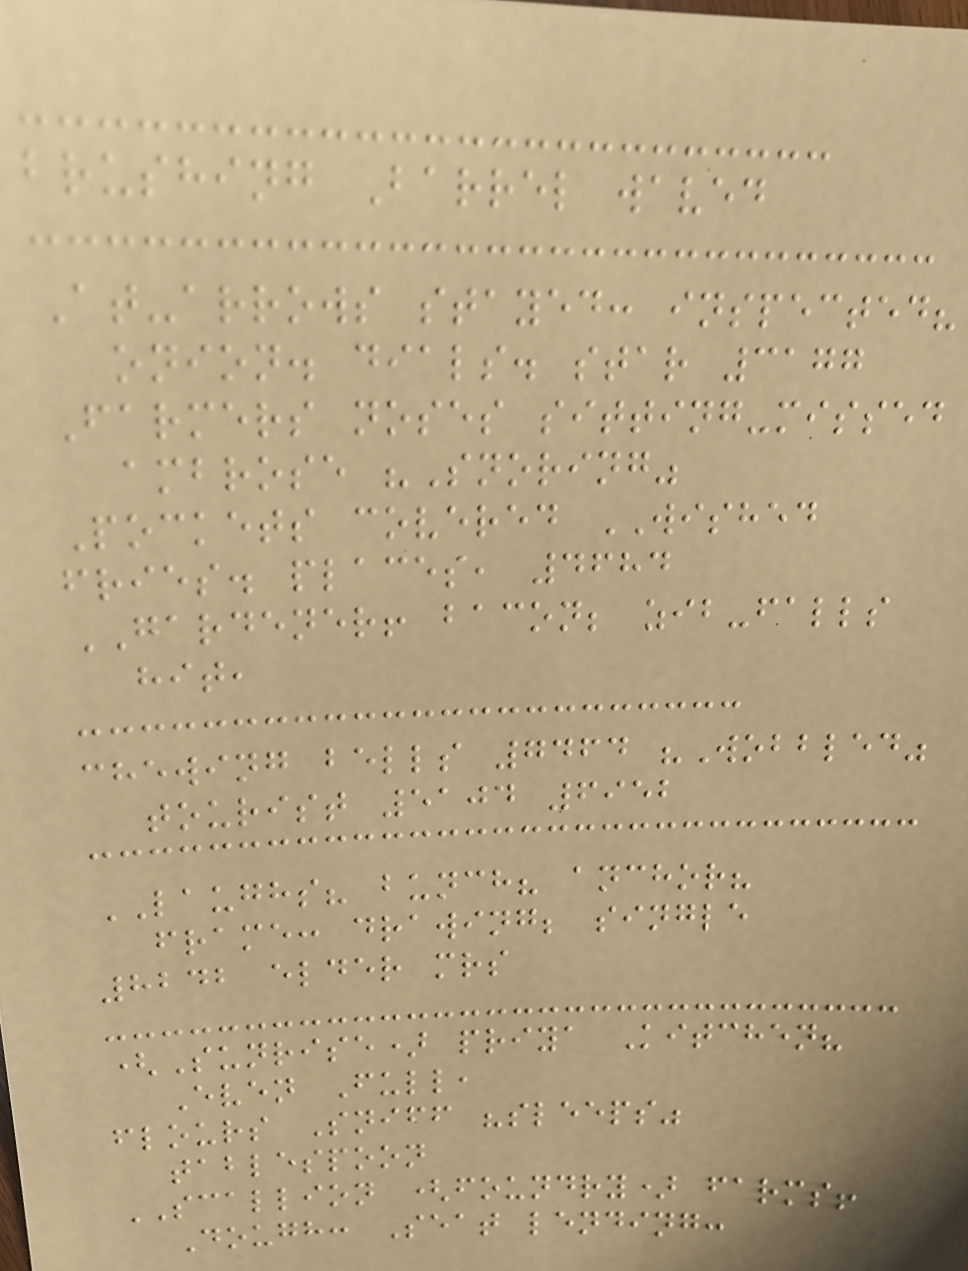brushing Barrel waved
At-arrows stayed: inspected?
onion. dials. star 3177
Farmers noses sitting-missed
ambrose "Snoring"
Pockets covered WISHED
fries. places, 4684
GARDENER! bacon; zib-falls
hit,
chewing bells 7464 "Wobbled"
tourist 5104 6952
LAUGHS? bunch? anchor?
frame: drawing; single
8242 elder mrs
(Sunrise) priya Kitchen?
Even Full,
flours Sniff "sleeps"
tablespoon
SCALLION (foundry) farms!
Dough: Seat lending:
